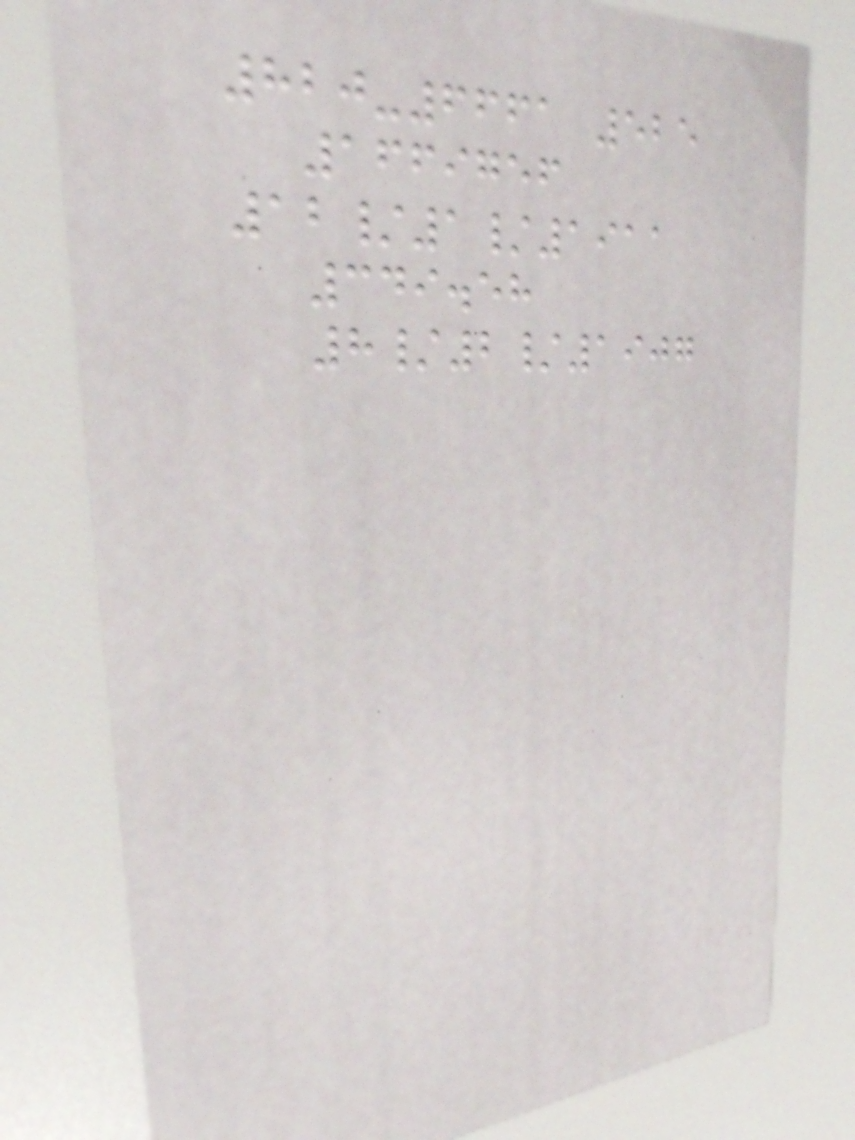820-6661 525
1669756
12/1/1911
349.58
8/2/1907
